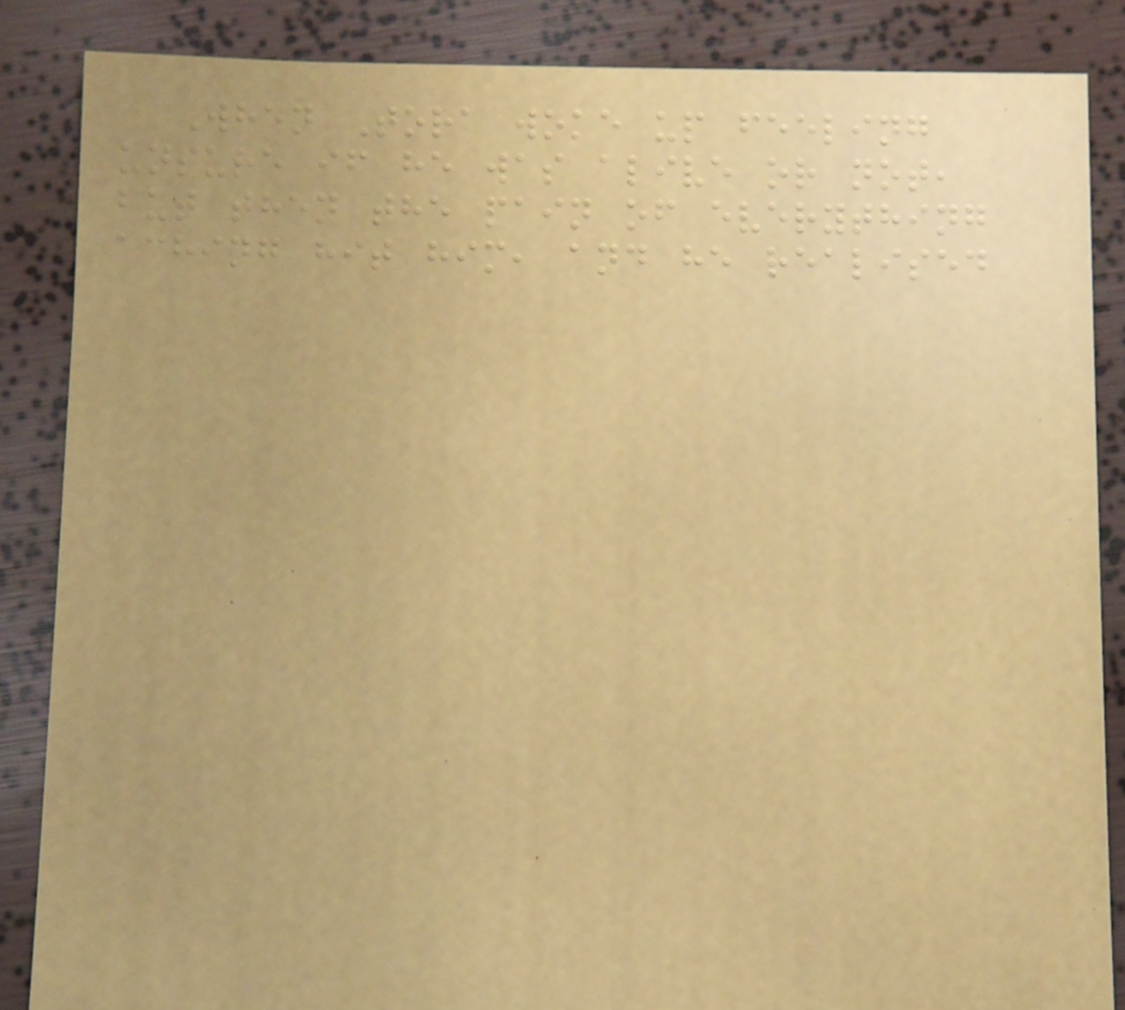When Tora woke up feeling
unsure if he was alive or not,
but then the pain of everything
aching hit him, and he realised
